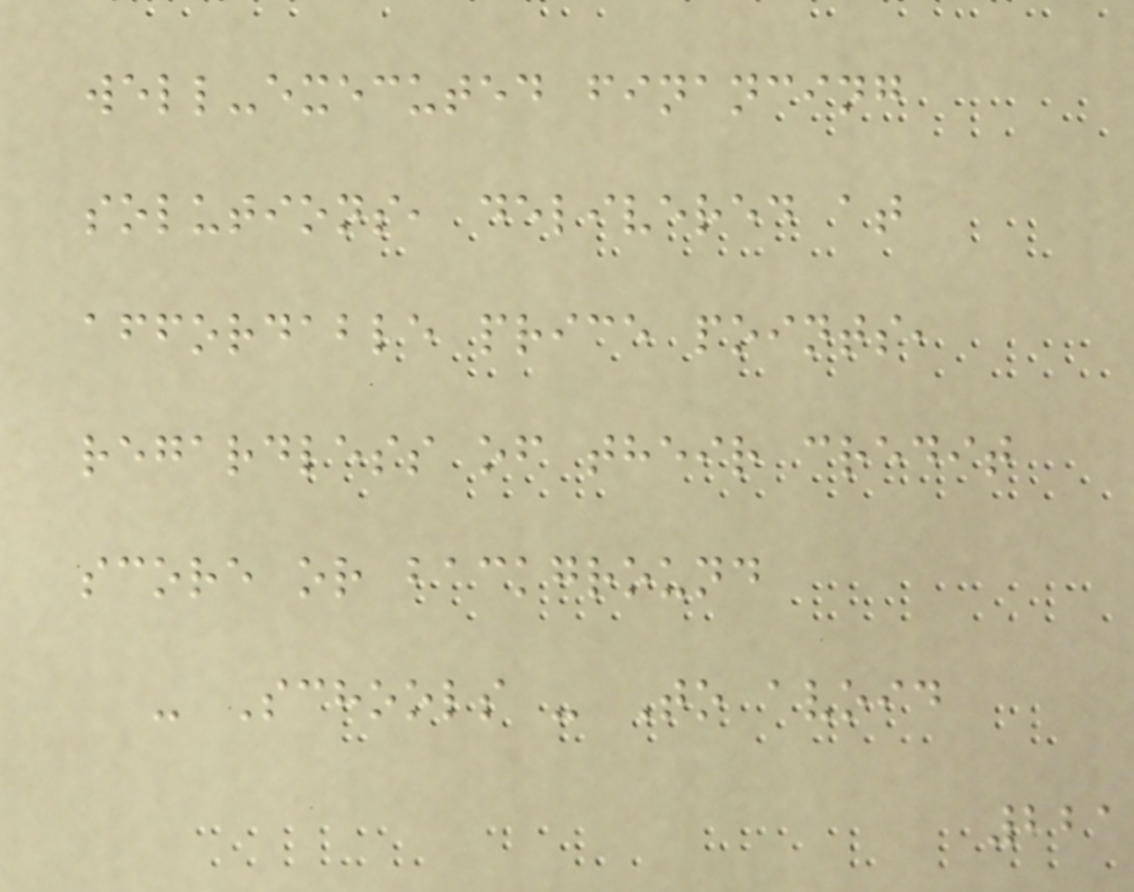well-executed financing
solutions, delivered at
affordable price points,
regardless of their credit
score or background
- Schools - To avoid
221
